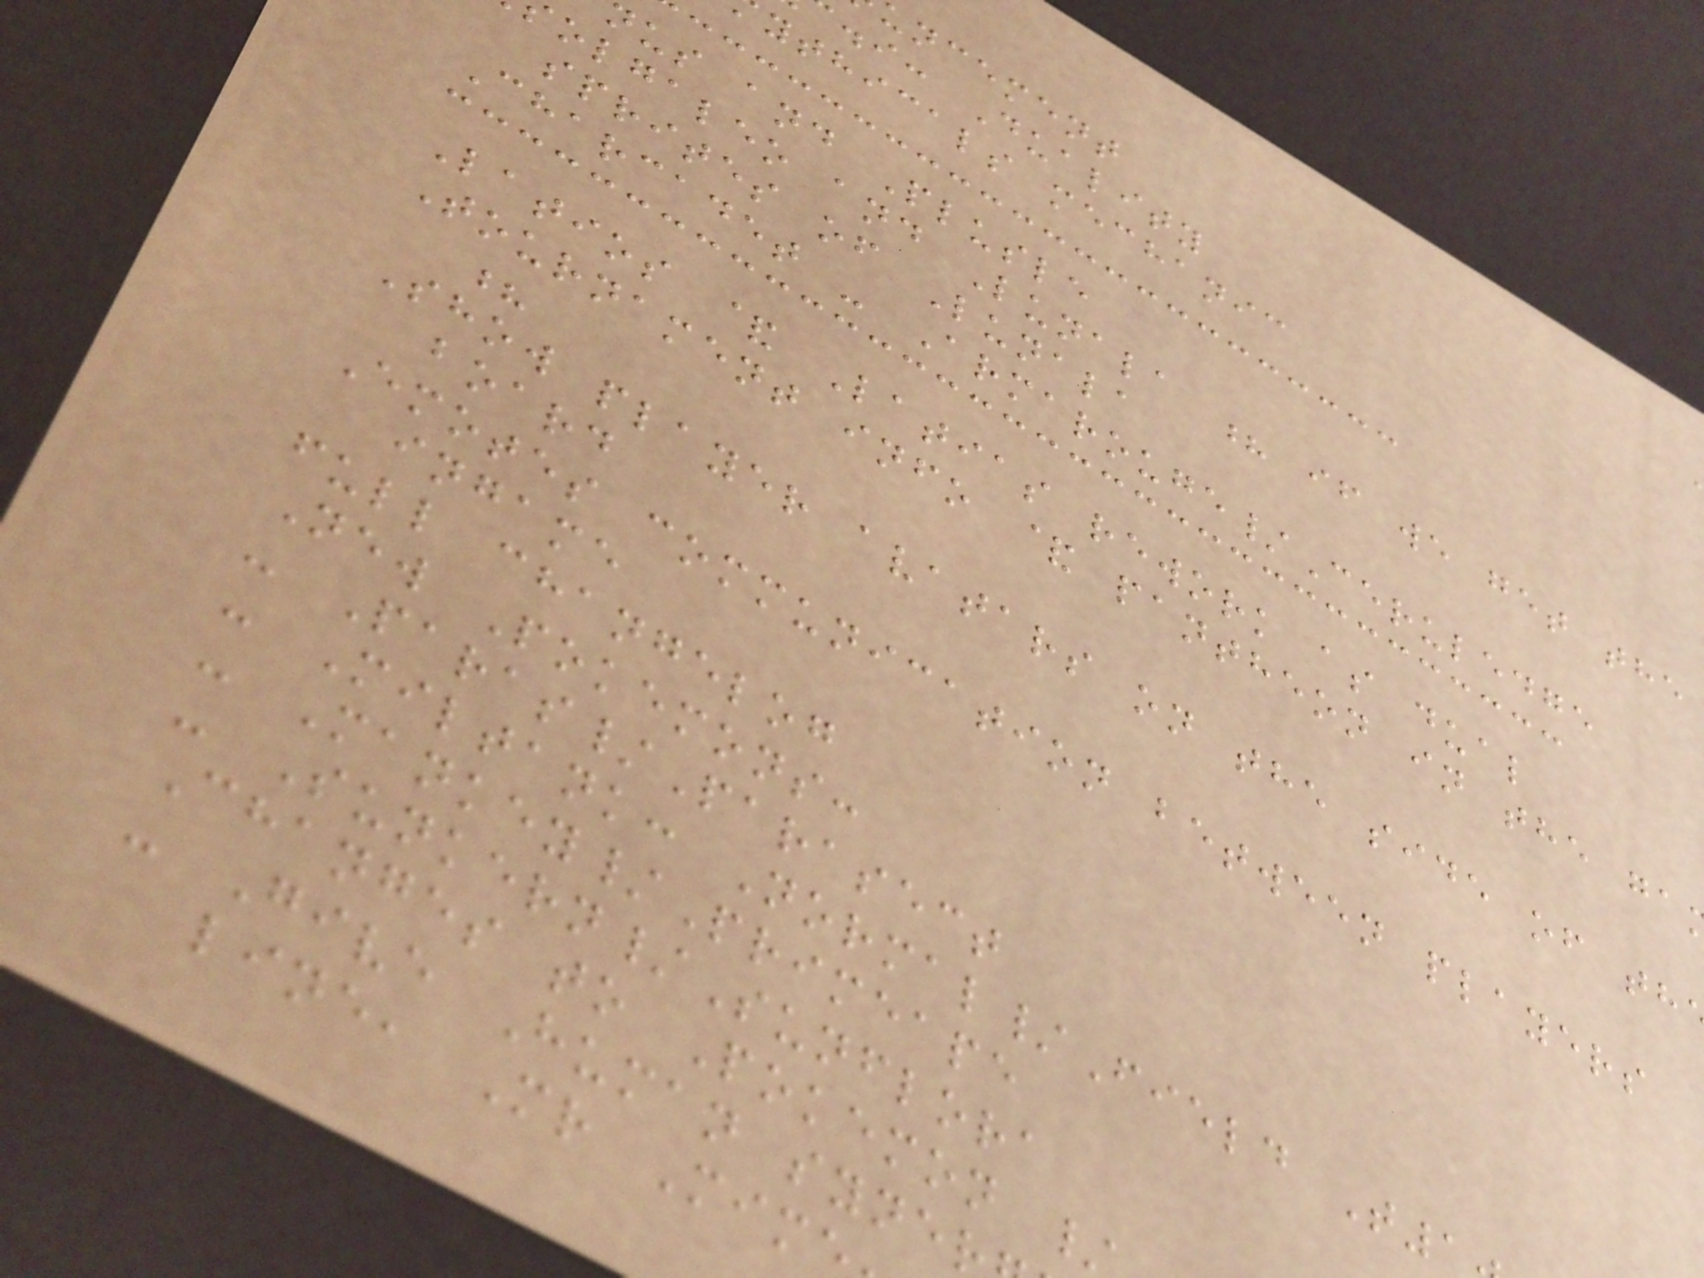uncement
.i: Duality
ythicals mechanic
us and Plusle
olgaleo and Lunala ? if we get the
sprites of Lunala
Charcadet - Armarouge/Ceruledge
Latios & Latias rework as dual
Tournament info & pantheon in the ga
?
Show player avatars on the side of th
board
Emotes communication between players
ingame
full changelog
New Pokemons:
- Paras/Parasect
- Miltank: Normal/Field T
- Mankey/Primeape
- Sunkern/Sunflora
Changes to Pokemon
- Give Human syne
line, Mr Mim
